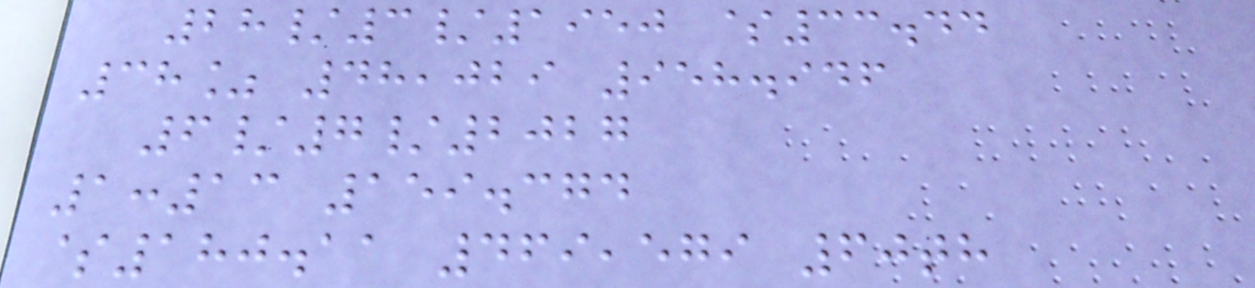28/3/1950 $33.44
38% 48,029 958.946
6/7/2027
1:13 159.374
$180.11 469,579 60th
